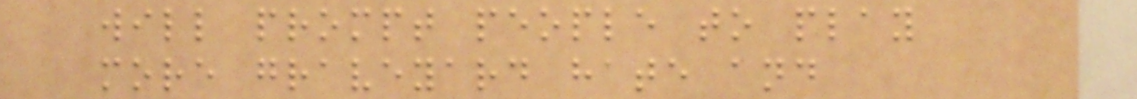will prompt people to play
more graveyard hate and
